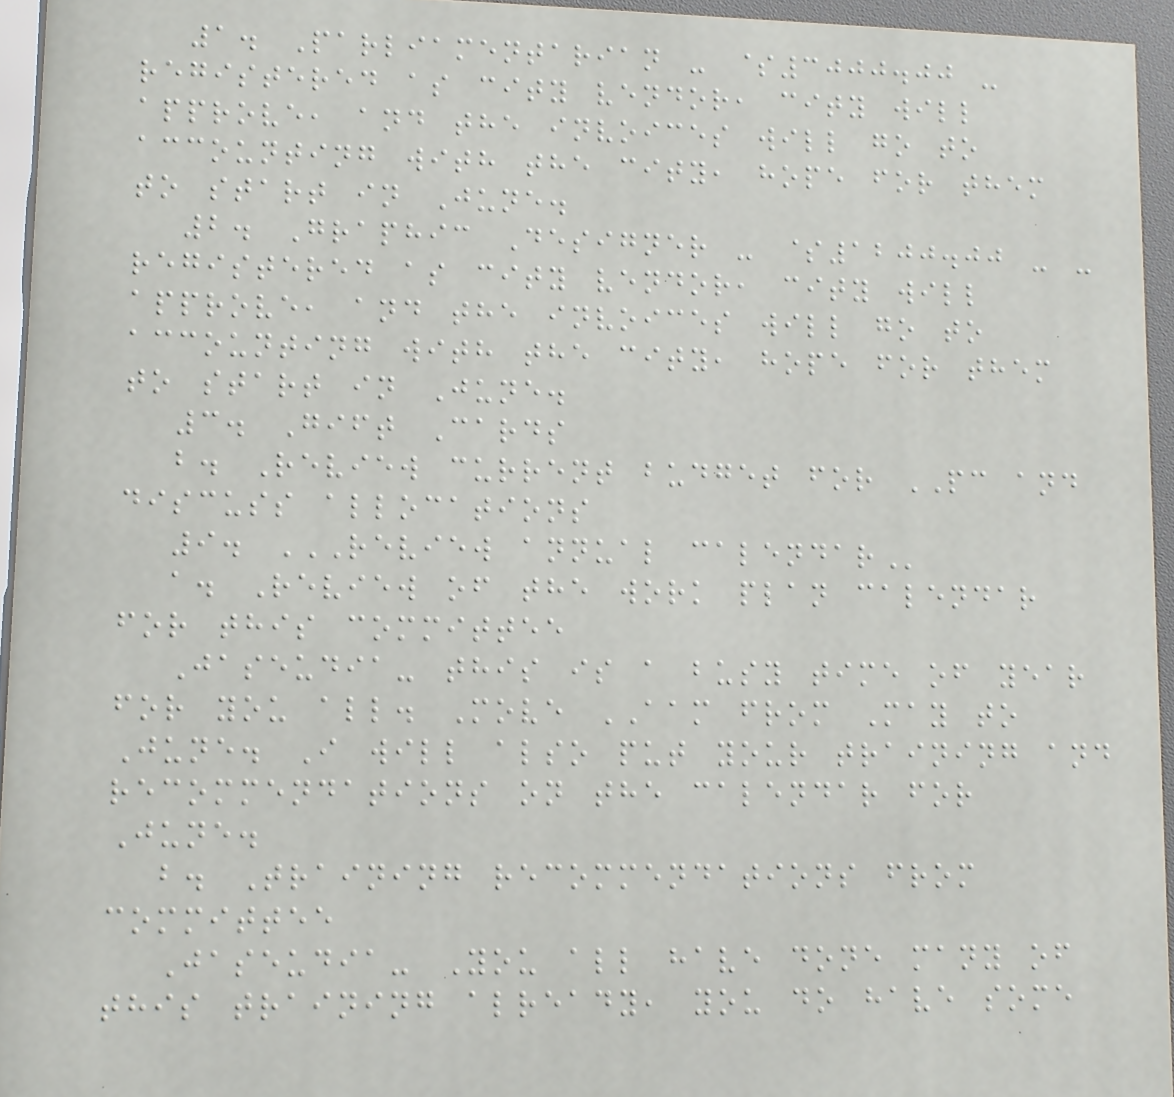1. Parliamentarian - $3000.00 -
registered as city vendor, city will
approve, and the invoices will go to
accounting with the city, hope for them
to start in June.
2. Graphic Designer - $1200.00 - -
registered as city vendor, city will
approve, and the invoices will go to
accounting with the city, hope for them
to start in June.
3. Gift Cards
b. Review current budget for PC and
discuss allocations
9. REVIEW ANNUAL CALENDAR
a. Review of the work plan calendar
for this committee
Jaseudia- this is a busy time of year
for you all. Move AAM from May to
June. I will also put your training and
recommendations on the calendar for
June.
b. Training recommendations from
committee
Jaseudia- You all have done many of
this training already, you do have some
